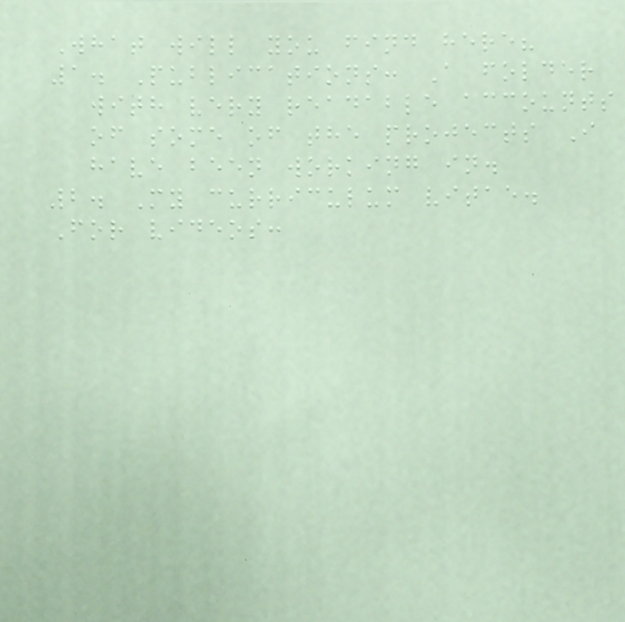What will you find here?
1. Publications: A folder
with very readable accounts
of some of the projects I
have been working in.
2. My curriculum vitae.
For videos:
